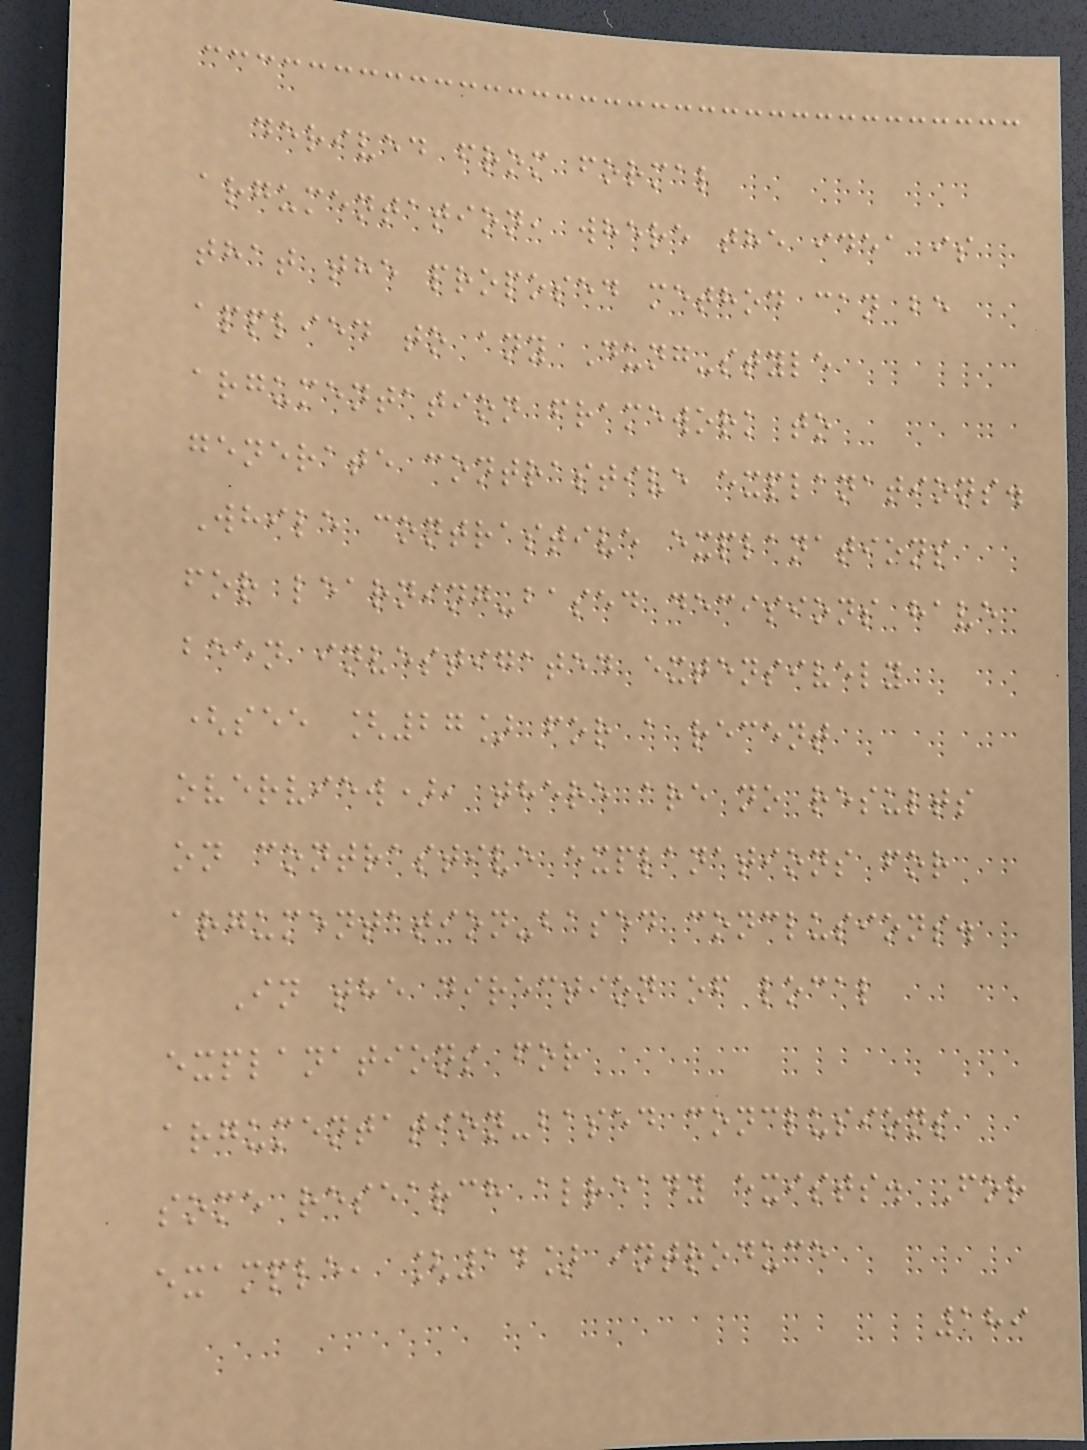derived from formal
argumentation, where the idea is
that the proposed method can be
applied to any Dung-style
argumentation framework to
generate contrastive explanations.
While contrastive explanations
for learning-based decisions have
been investigated extensively
(see [27] for a recent
overview), there are no results
on contrastive explanations for
argumentation-based conclusions.
In the direction of local
explanations for
argumentation-based conclusions
some research already exists. For
example, [14] introduce
189
